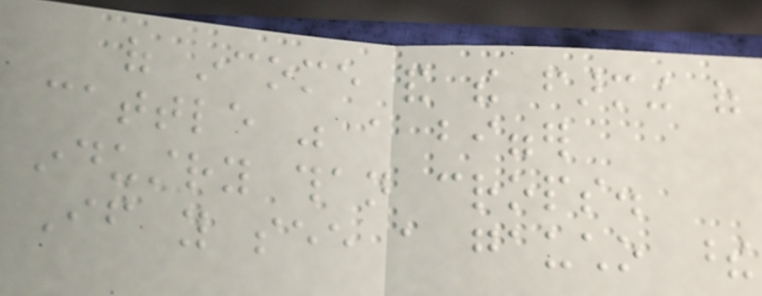of income and the farming of
cattle was a bigger
industry than crops.
If you see a gaucho these
